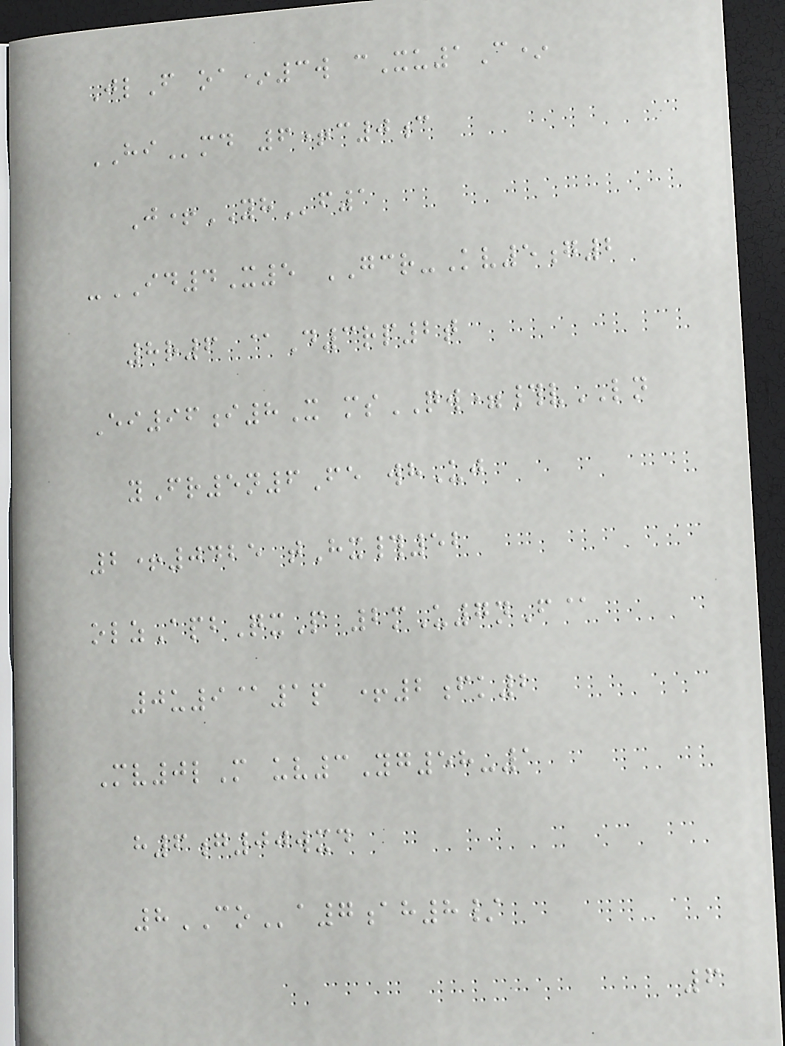JlF oa*3w cXu1C*
HImd 6+c0c
J+YHf1
-ID4X5 GCR-Kv5g2
8r6 @D3rp2t
Ei96i8X msQW=#vLN
yFr5n6Fe whUj
2+0425 tHx#52
olzApbQxP 2mU7nF@
0u9@1p +2fk2
Mv0lM uv3Yg58-1
h6g00wxd
8COa7ah8/
6
